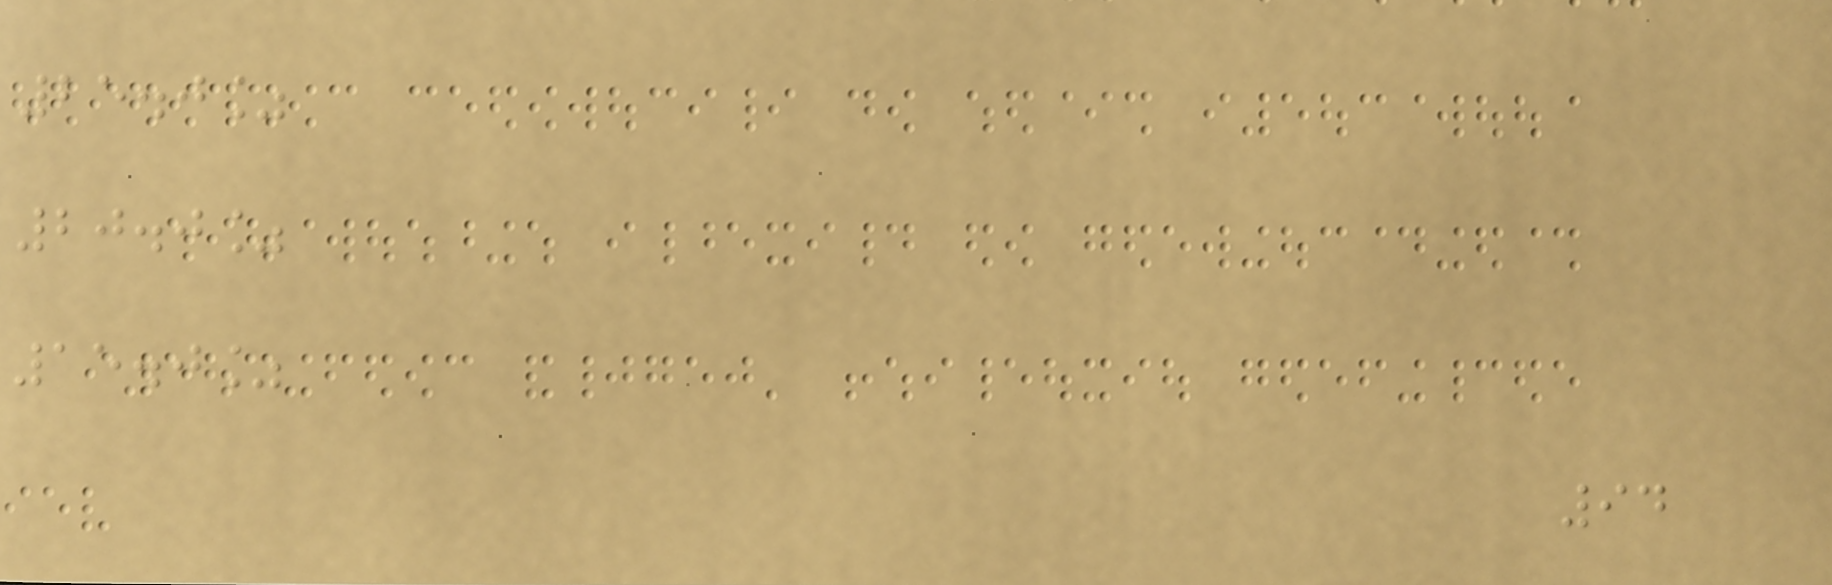25.0%
20.0%
15.0%
94
